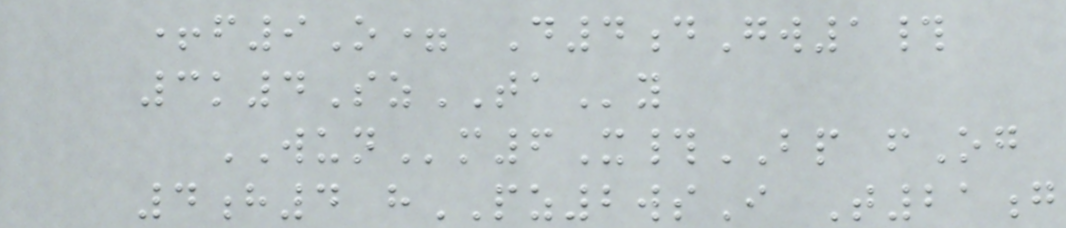+f9O= D4dGw1#
3k4SzTAy
WUNm6X#BP fOg
4h4 hPZ2wsI T21g
